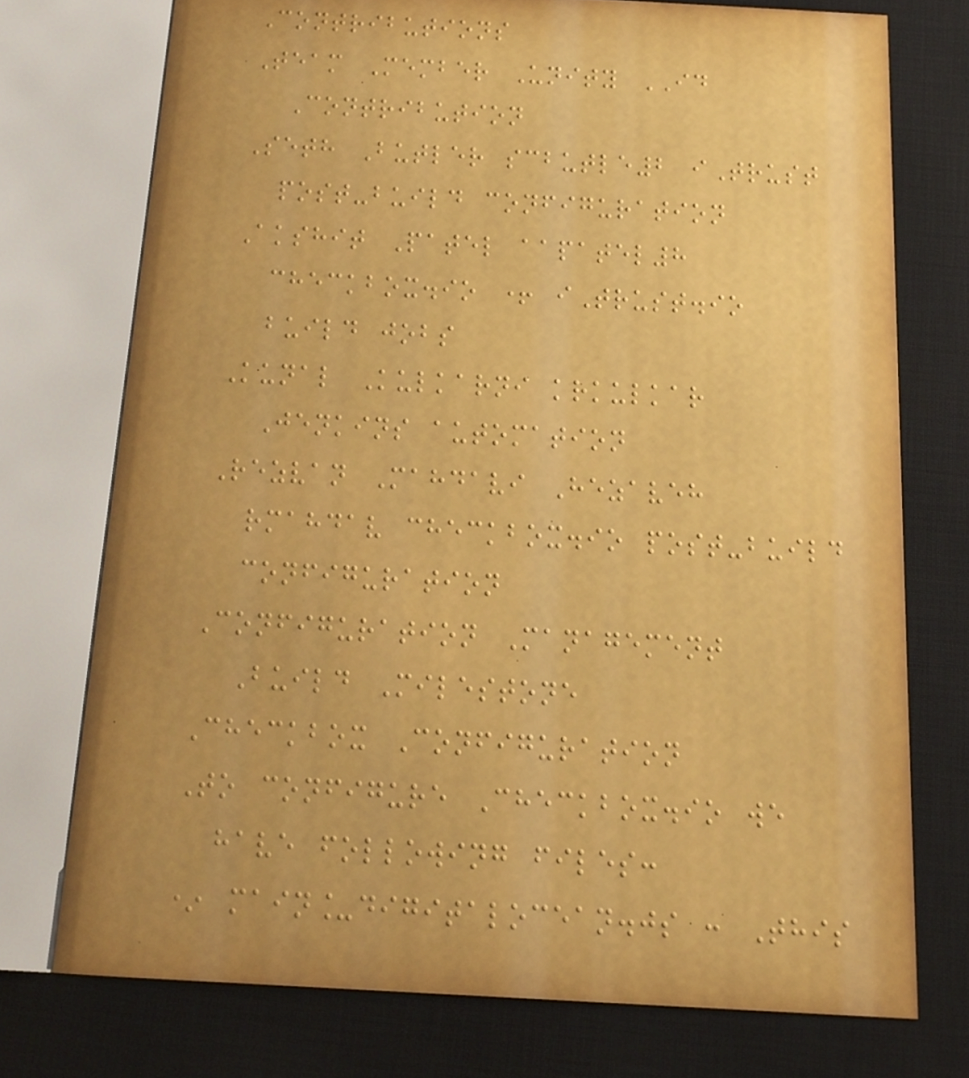Contributions
Team Member Unity ID
Contribution
Seth Butler scbutle2 iTrust
post-build configuration
Akshit Patel aapatel8
checkbox.io + iTrust.io
build jobs
Kunal Kulkarni krkulkar
Jenkins automation
Rezvan Mahdavi Hezaveh
rmahdav checkbox.io post-build
configuration
Configuration Management
Build Milestone
Checkbox Configuration
To configure Checkbox.io we
have following files:
* main_digitalocean.js : This
